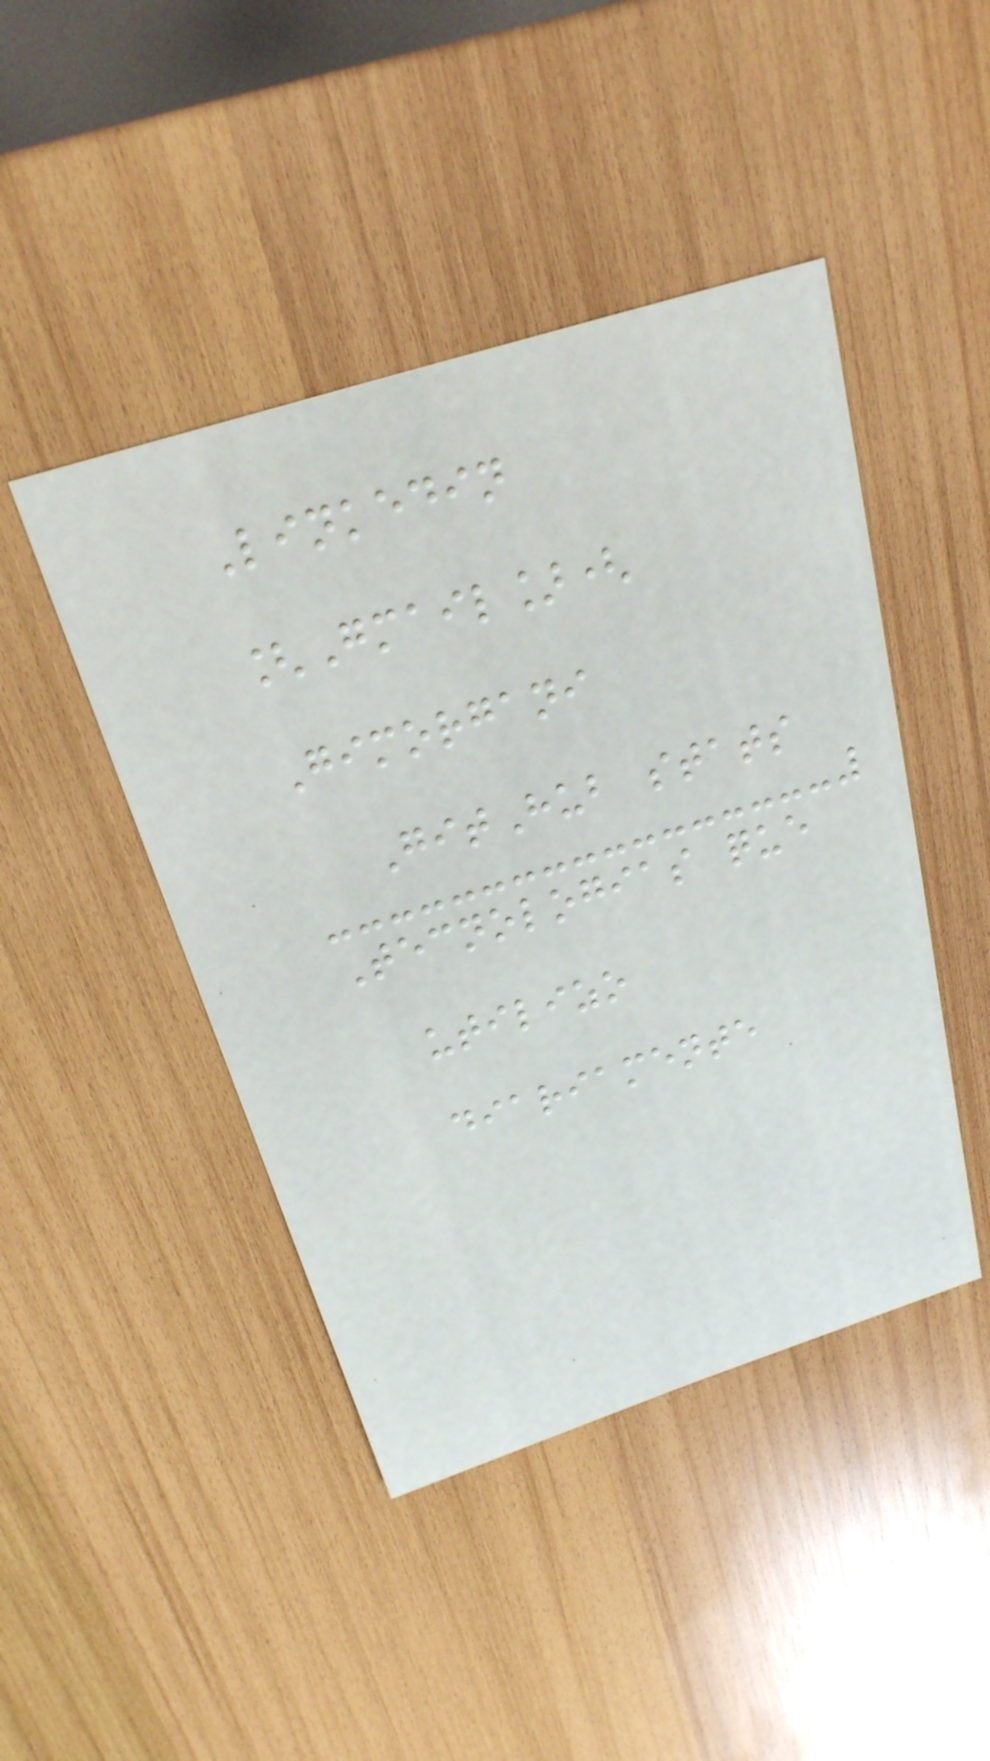Linkedin
[Gmail](
Gimorgani
GitHub stats
Tecnologias que
utilizo
diariamente
